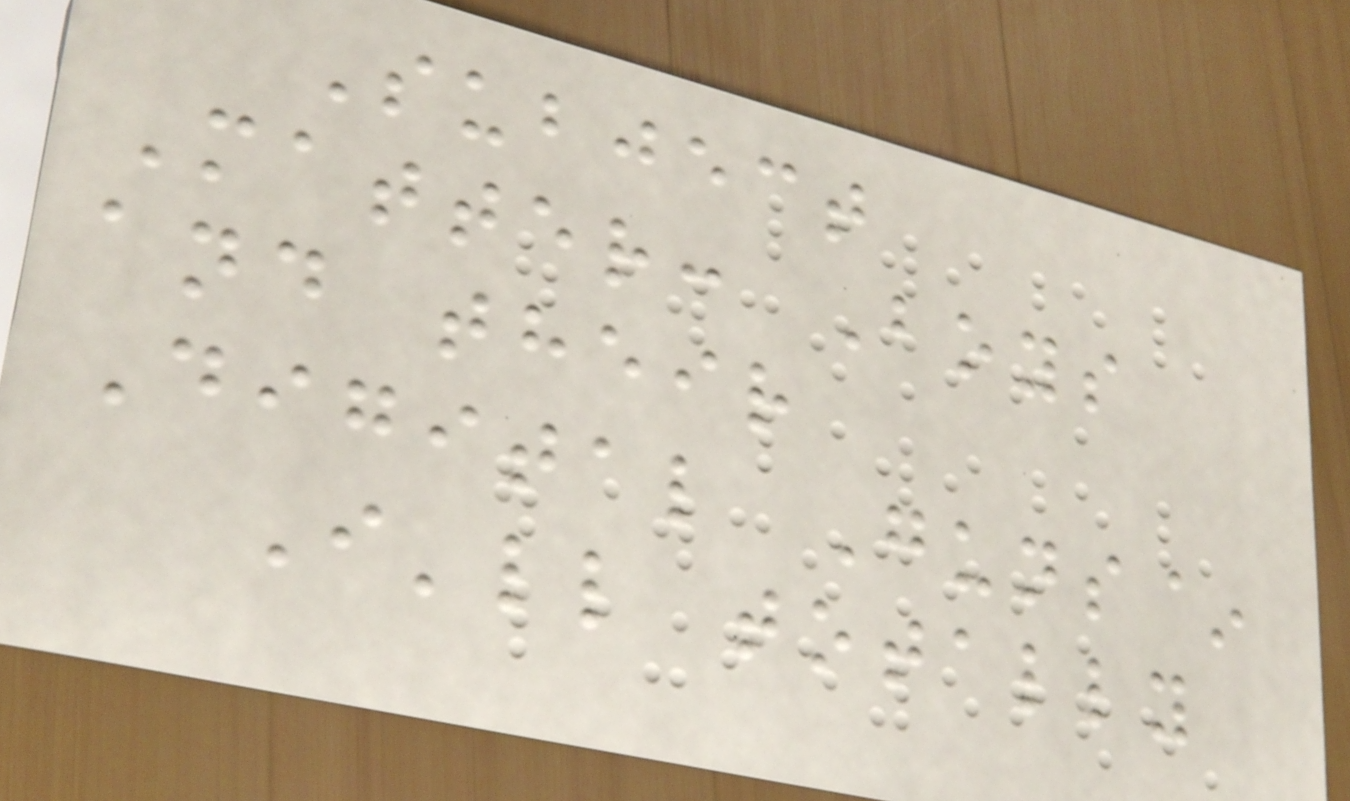Subject
Matter: Boys
and their
Digital Guns~
I'll totally
